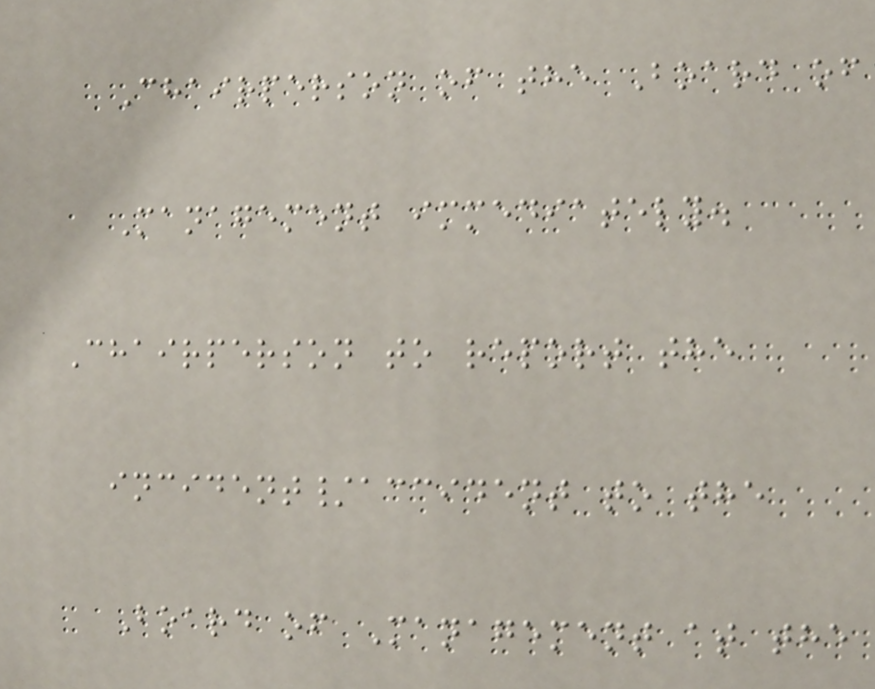Chairperson of the Board of
Management immediately.
Chairperson to report the
incident/accident to the
Board of Management at the
